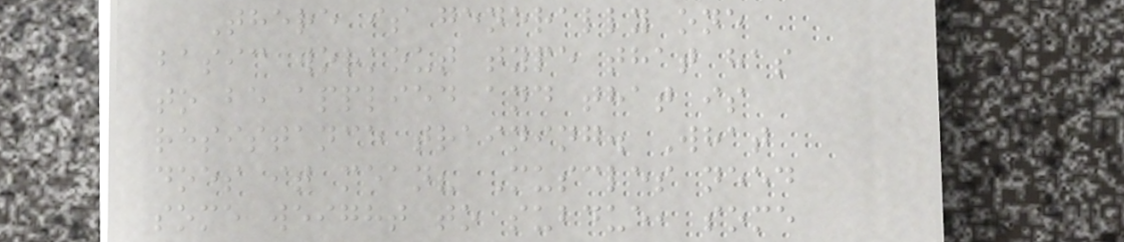There is generally one
basic workout type that has
to be applied and that is
resistance training. What
does it mean? Muscles need
some weight to subdue, some
